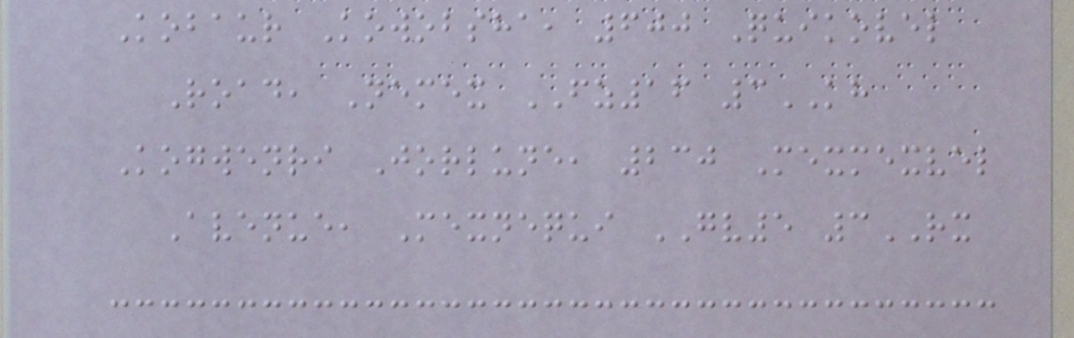Kobaur Kowobsha, 600 Quikovel
Road, Nemex FZ16 3KH
Kogwenri Jorlune, 230 Mexmexvel
Avenue, Mexnequi GV5 3RX
